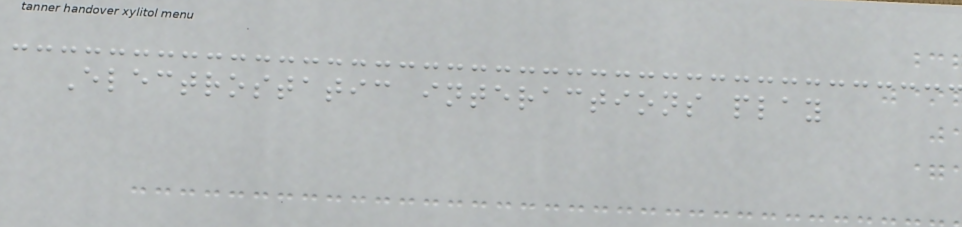Electrostatic interactions play
